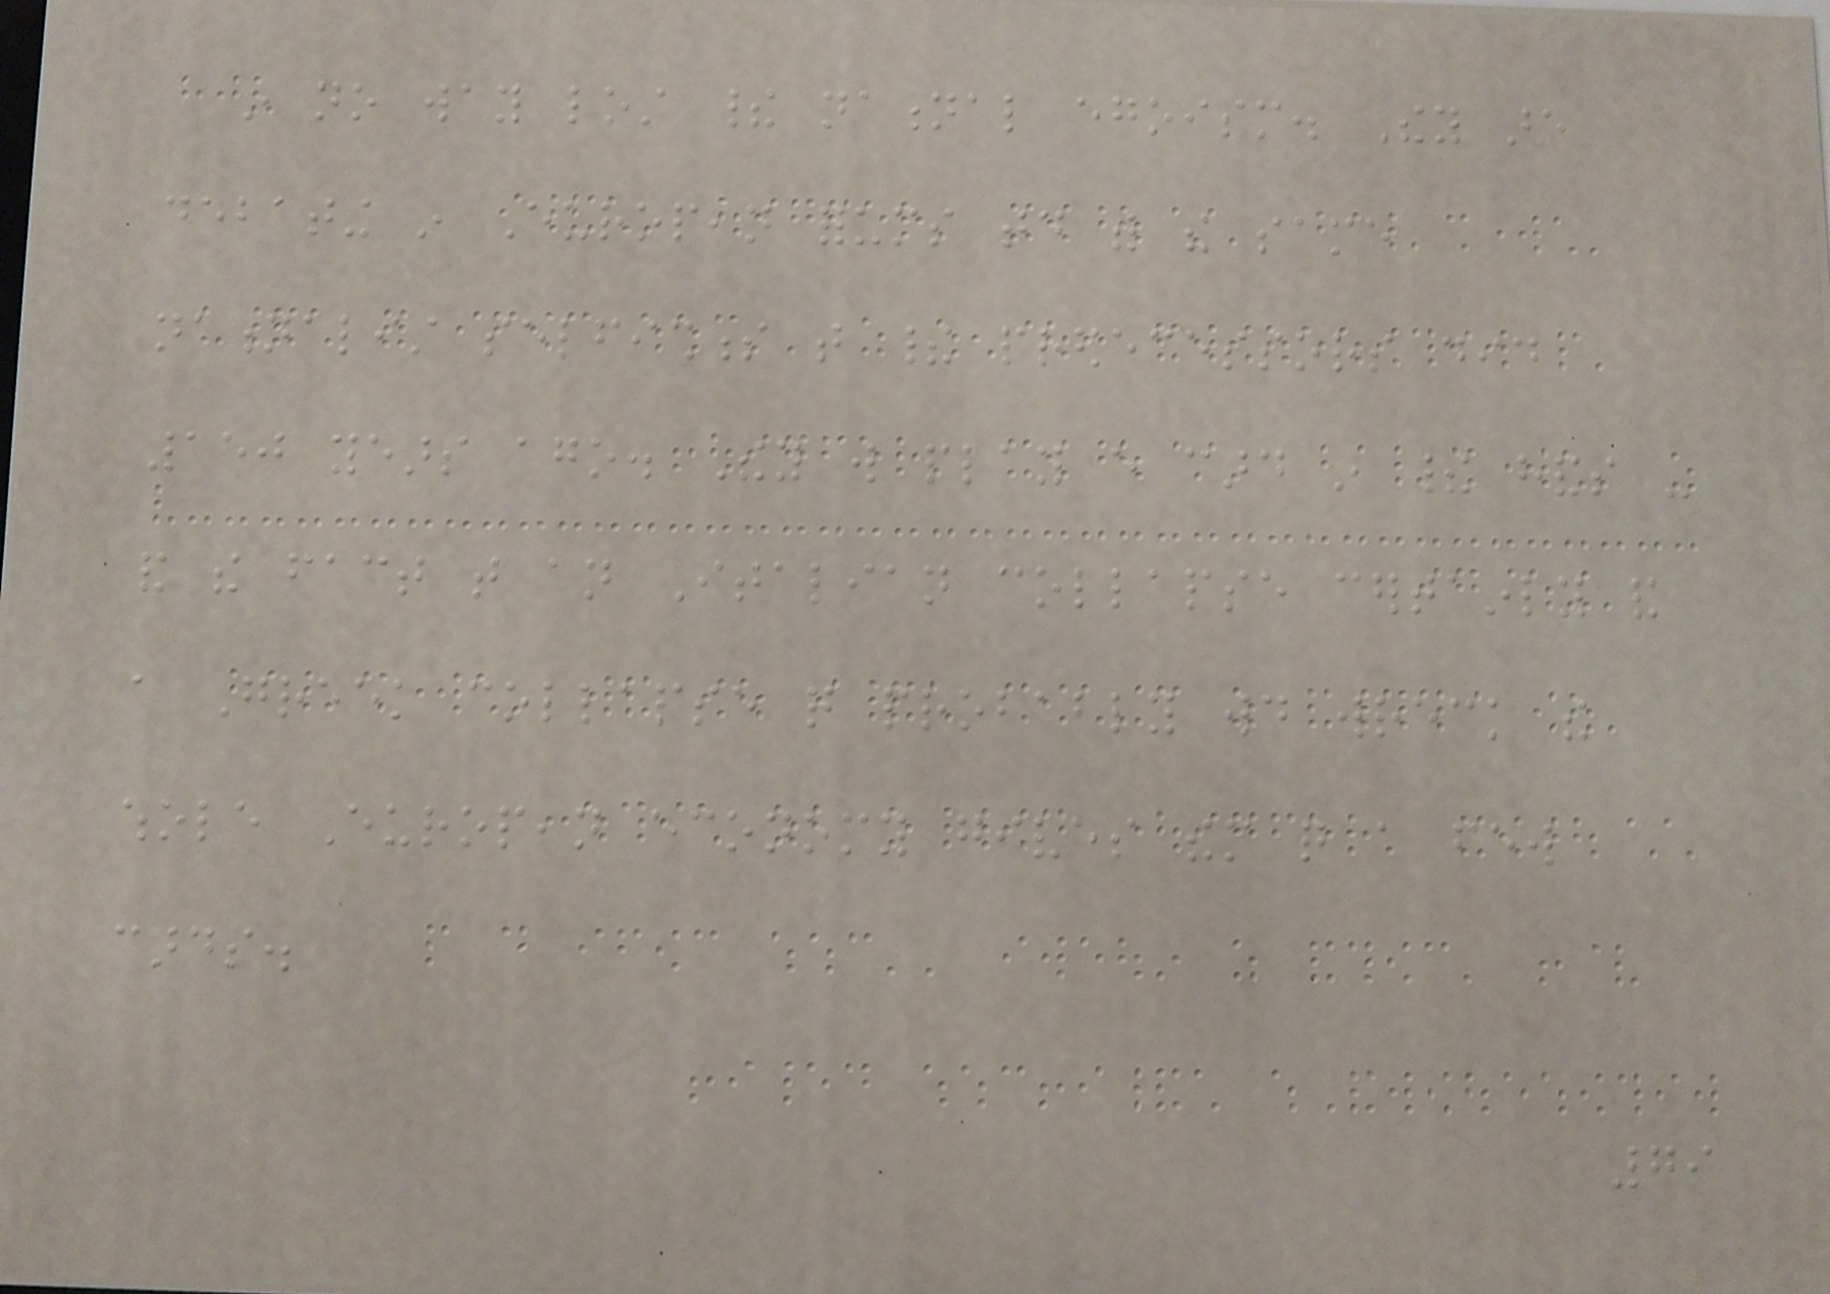in no way lost their national egoism. They are
debating in European forums today with the same
nationalist selfishness that their predecessors did
150 years ago. They will play every card in their hands -
and the fact that an Italian collapse certainly and
a Greek collapse quite probably would wreck the
whole European economy gives them quite a few
cards.
79
